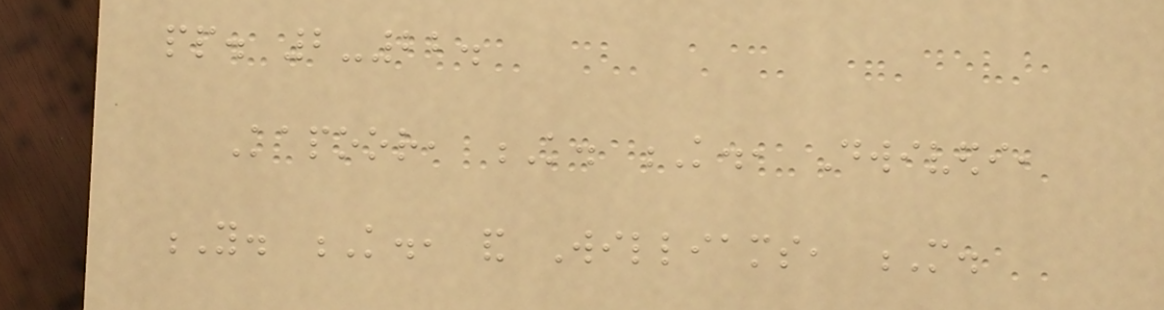pp. 2-22.
Kapoor, K. K., Dwivedi,
Y. K., and Williams, M.
